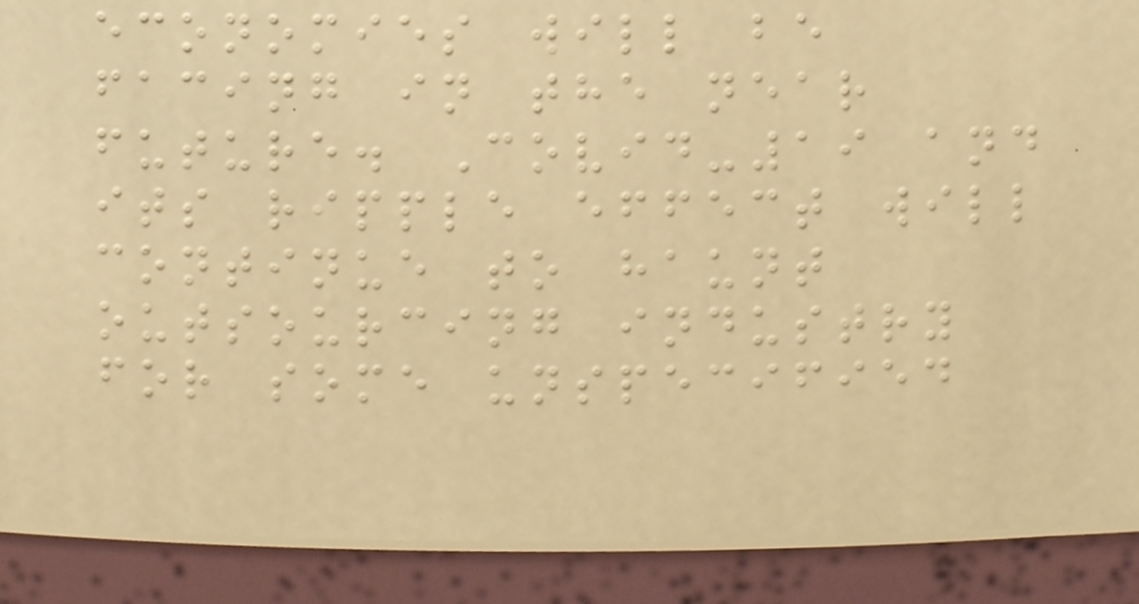economies will be
facing in the near
future. Covid-19 and
its ripple effect will
continue to haunt
outsourcing industry
for some unspecified
